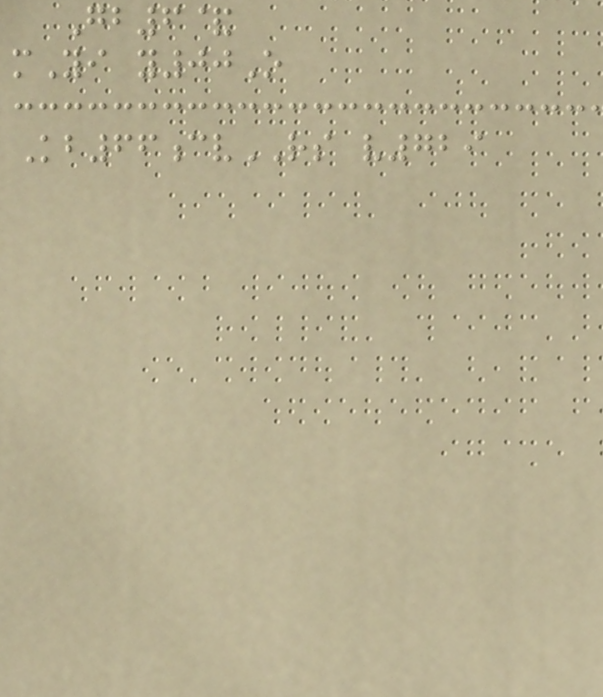Gb6&
mYi y00O
Kb66cvRS v729
